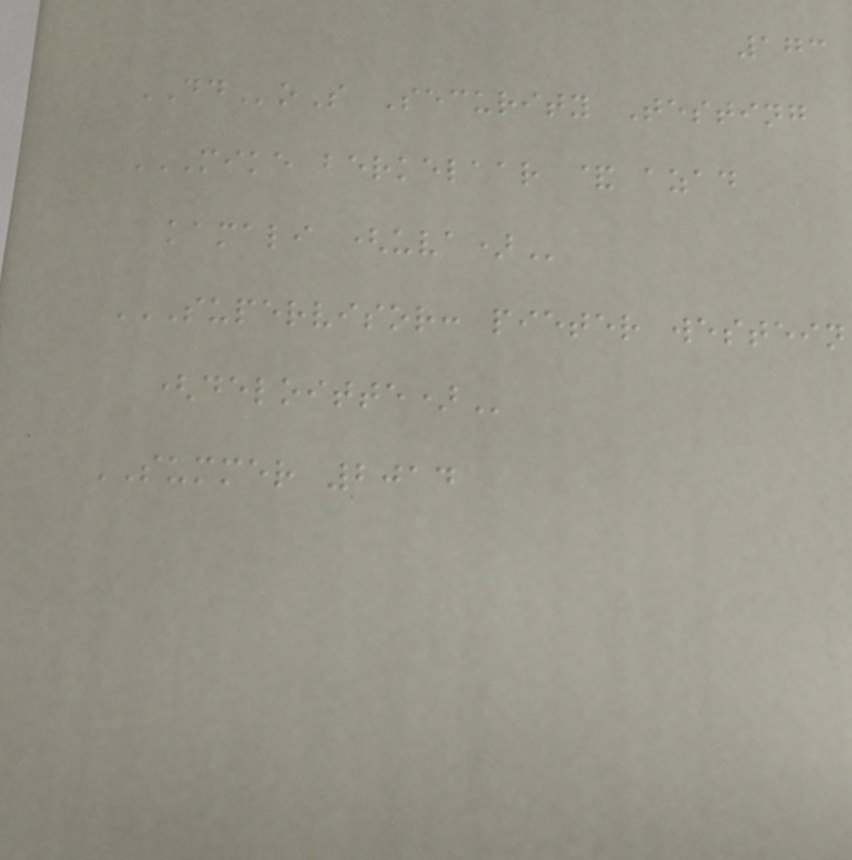173
DDoS Security Testing
MIKE BERKELAAR & AZAD
KAMALI (UVA)
SUPERVISOR: PIETER WESTEIN
(DELOITTE)
SUMMER 2014
